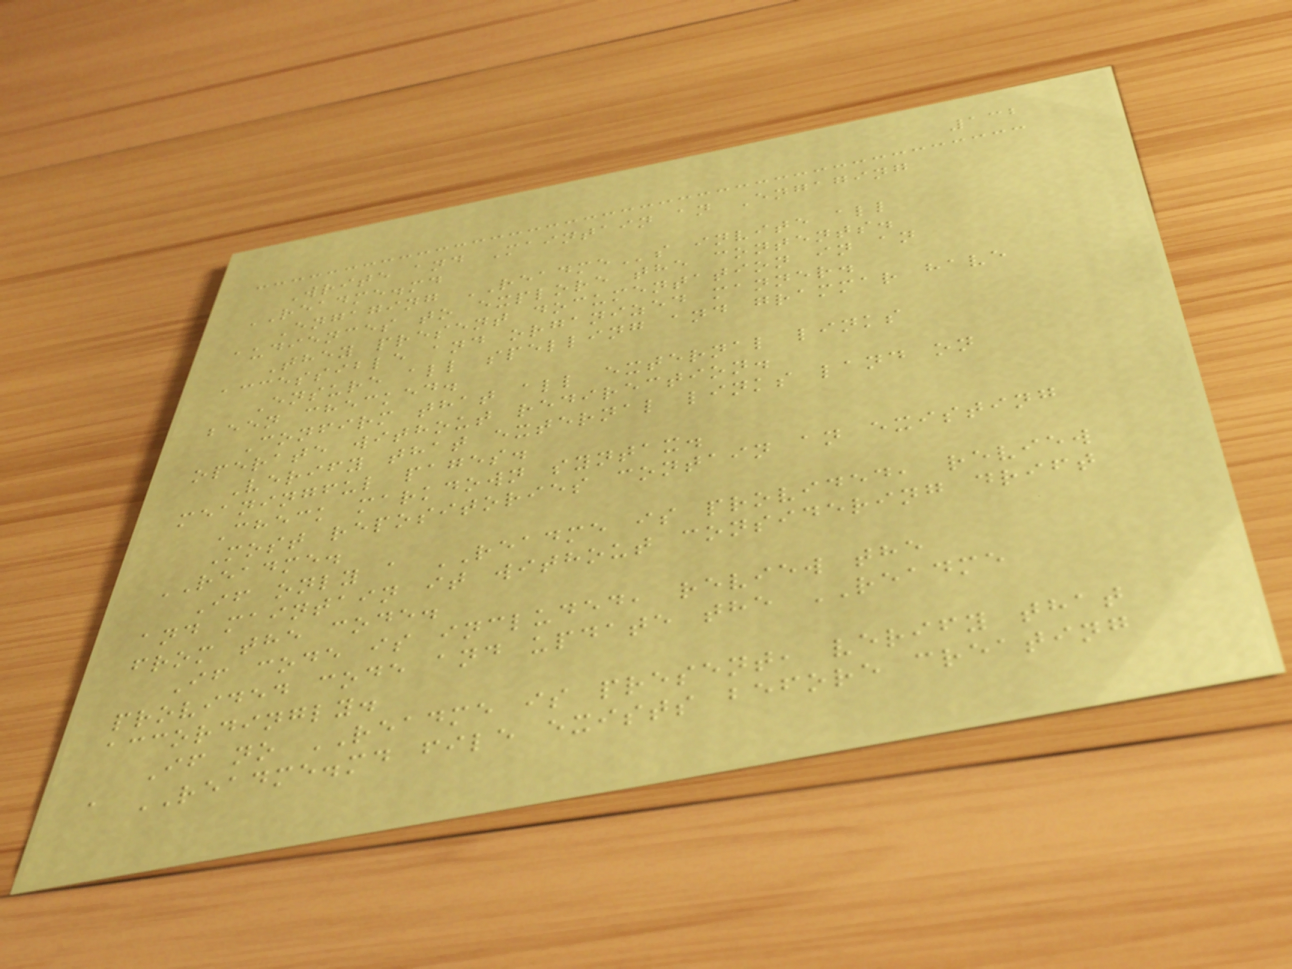132
Write and Maintain an Engaging
README.md
Engaging READMEs invite all
audiences to explore the contents.
They present documentation in an
accessible and organized manner.
Ensure all spelling and grammar have
been checked.
Confirm that all external links
operate without redirection.
Verify that external links land on
meaningful pages.
Check markdown syntax.
Most repositories contain an existing
README.
If only a README is provided, review
and maintain it without considering drift
from the code.
If code is included, review the
provided code and update the README
accordingly.
If no README is present, verify that
a README.md file exists before creating
